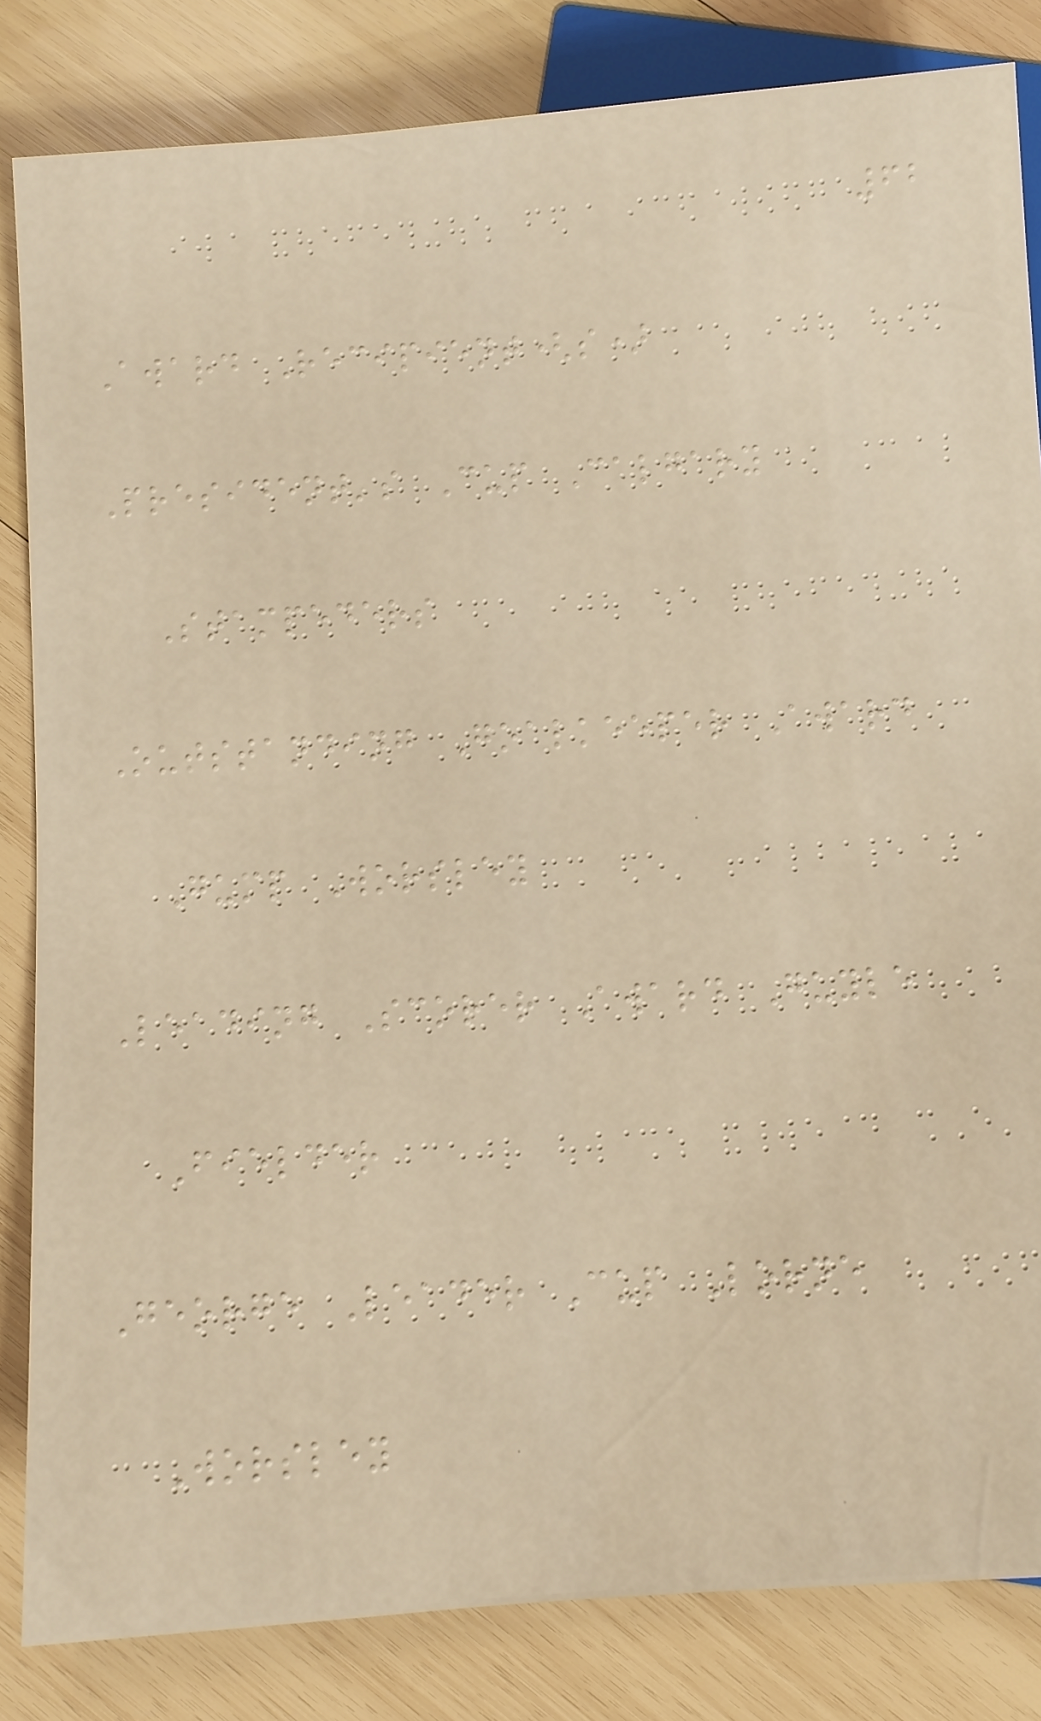62
Award Recipient(s)
President's Cup Calgary
Stampeders
Outstanding Goalkeeper Award
Gump Worsley
Leading Scorer Award Guyle
Fielder
George Leader Cup Lorne
Worsley
